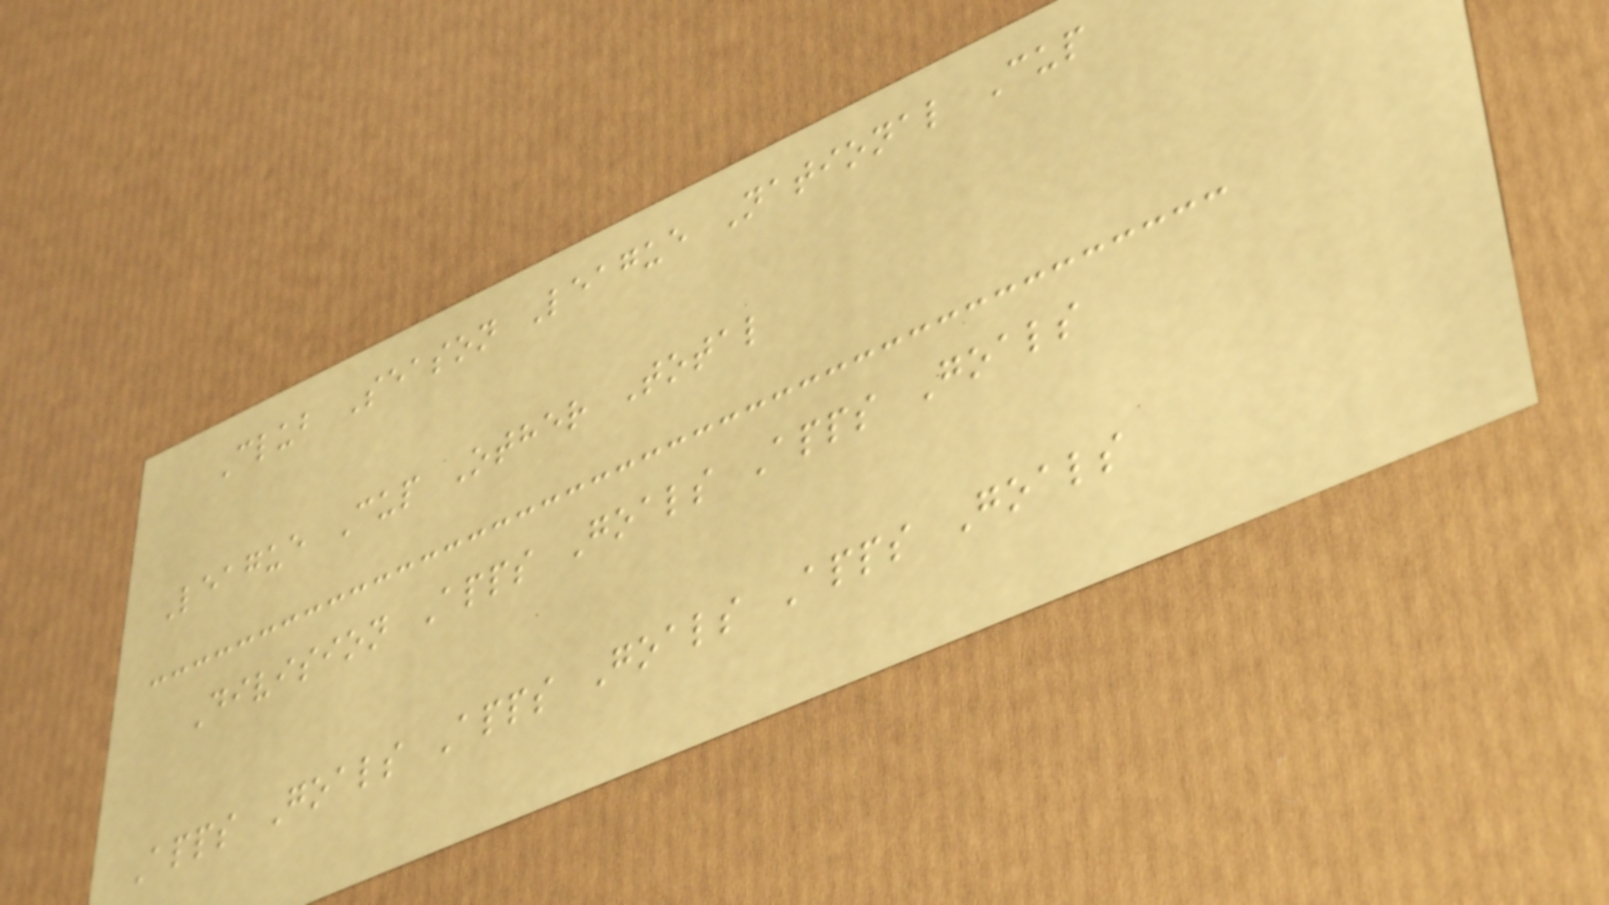Club Season League National Cup
League Cup Other Total
Division Apps Goals Apps Goals
Apps Goals Apps Goals Apps Goals
